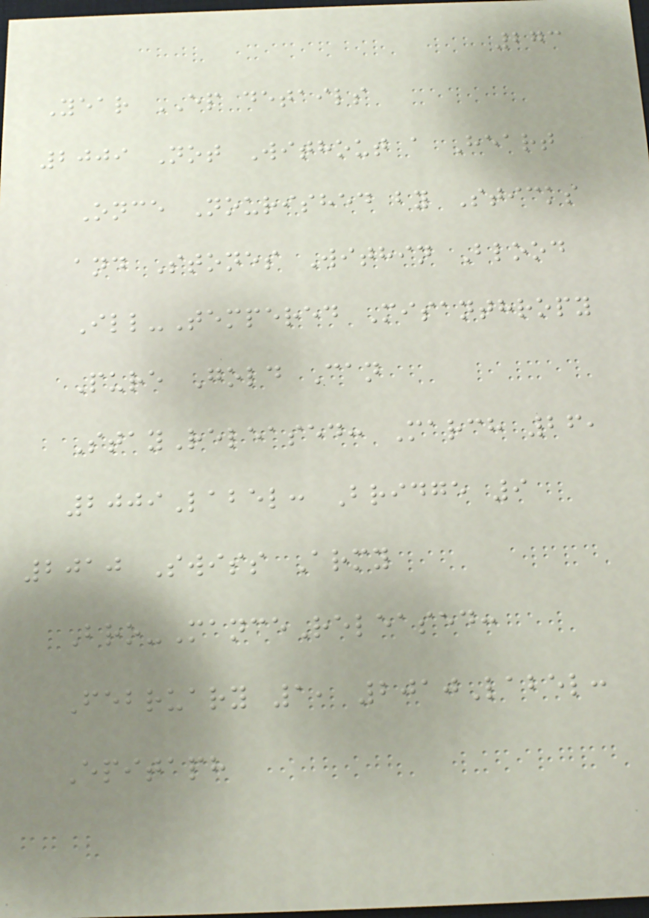273
Year EP details
2009 Not Without a Heart
Once Nourished by Sticks
and Stones Within Blood
Ill-Tempered Misanthropy
Pure Gold Can
StayReleased: March 26,
2009Label: Bridge 9
2010 Swiss Army
Bro-ManceReleased:
February 1, 2010Label:
Epitaph
